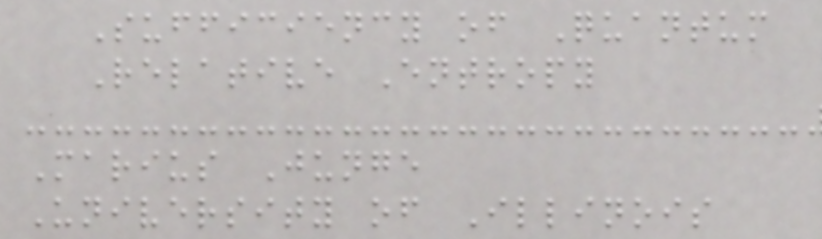Sufficiency of Quantum
Relative Entropy
Marius Junge
University of Illinois
